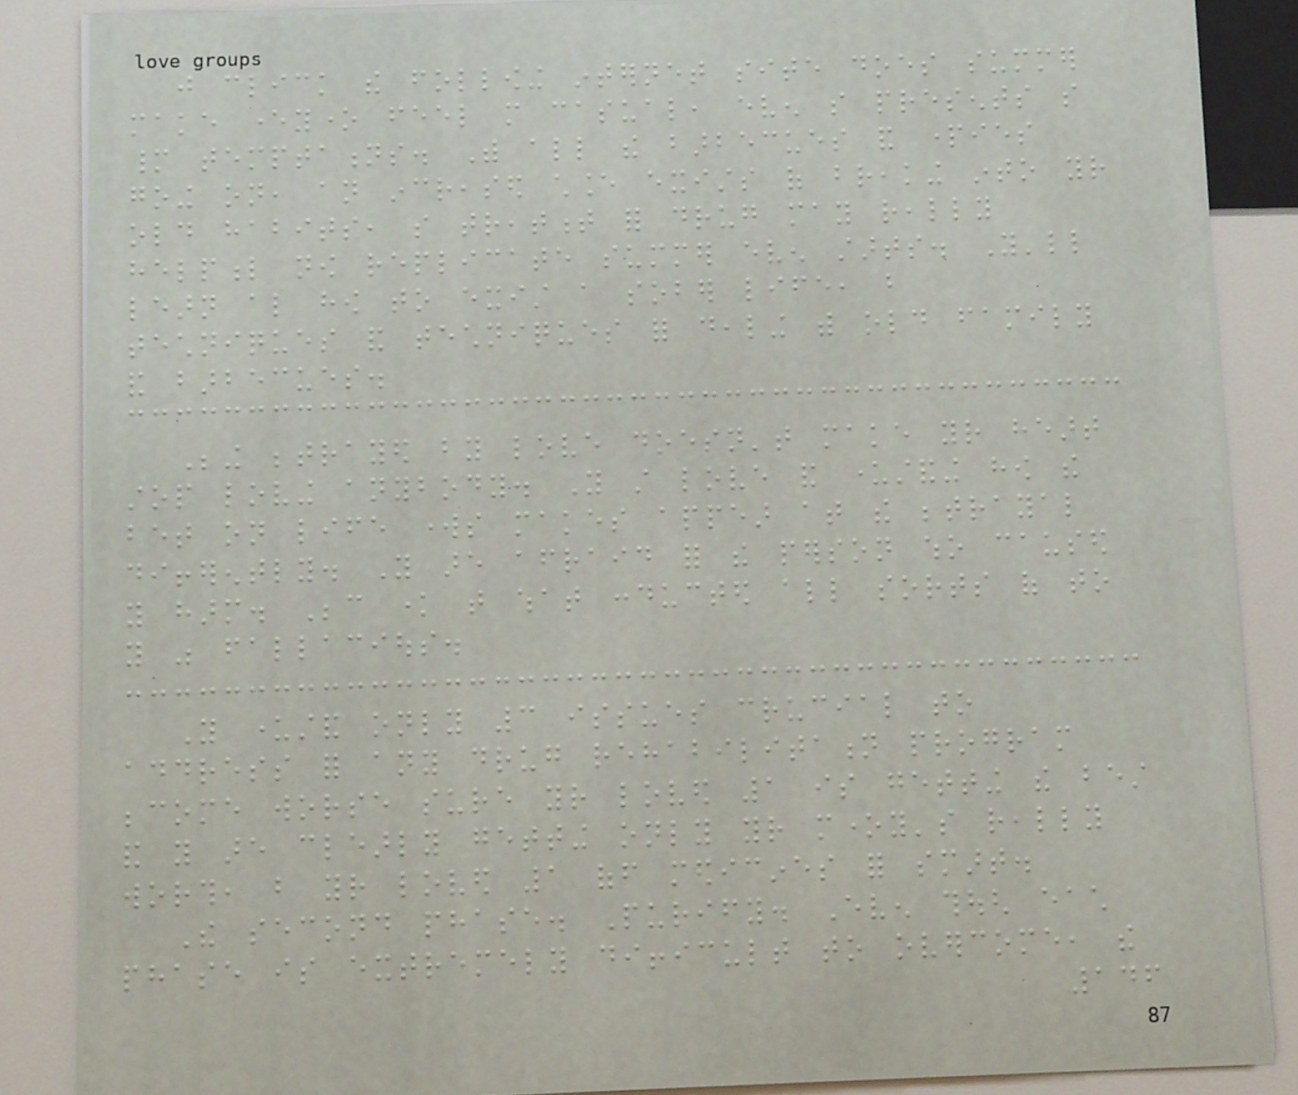just click the following internet site does summer
make everyone feel more casual, even so presents so
many temptations. With all the barbecues and parties
going on, an increased chance exists of breaking into your
old habits, so treatment for drug may really
helpful now replicate summer even starts. You'll
learn also how to exist a sober life, but
techniques and techniques for dealing with old family
and barbecues.
Being betrayed by love doesn't make your heart
stop loving anybody. You still love and understanding how the
bet on life works makes appear at the betrayal
differently. You are afraid for the person who caused
you harm. Because know that what conducted all sorts of to
you was fallacious.
You understand only 3 issues crucial to
address for any drug rehabilitation program
become worse sure your loved 1 is getting the best
and you are clearly getting only your money's really
worth, but your loved 1 off medicines for smart.
The second phase. Purify. Even though each
phase is extremely difficult to overcome, the
146
